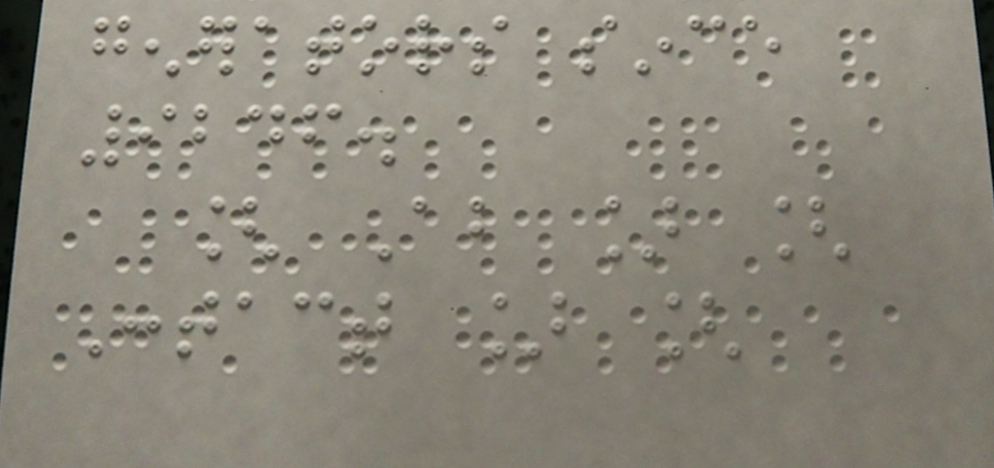generators since
9246.
[ About ] [
Contact ] [
